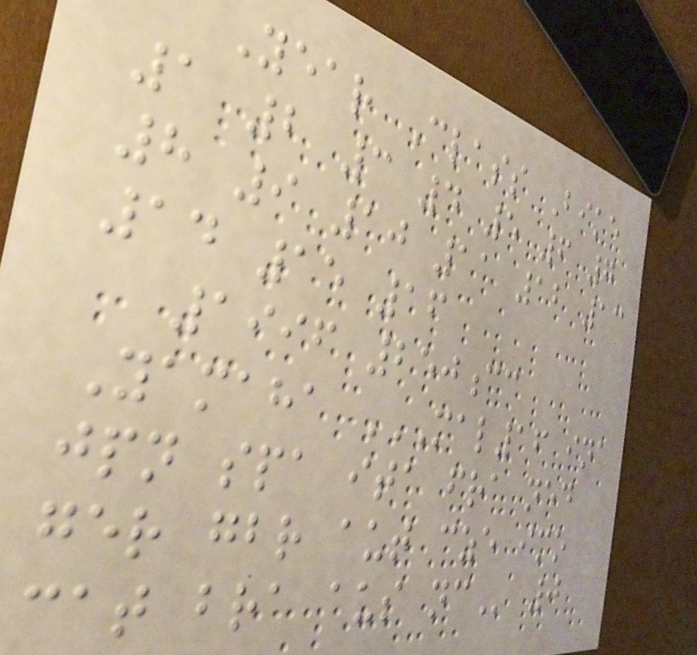Year Class Bike
1 2 3 4 5 6 7
8 9 10 11 12 13
14 15 16
1996 250cc
Yamaha MAL16 INA
JPN SPA ITA FRA NED
GER GBR AUT CZE IMO
CAT BRA AUS NC 0
